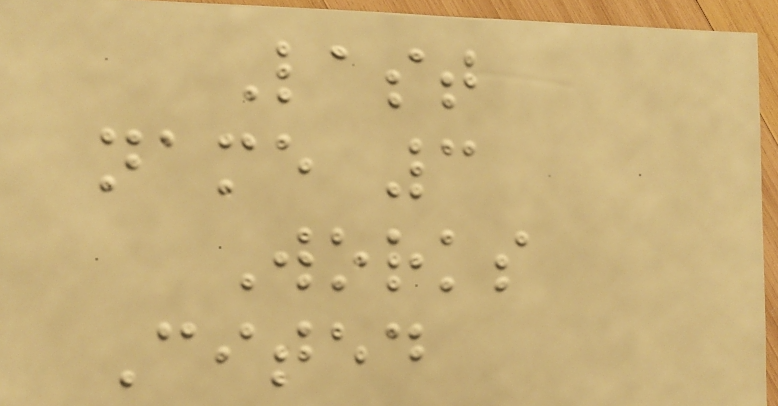Last
name 3
Works
Cited
